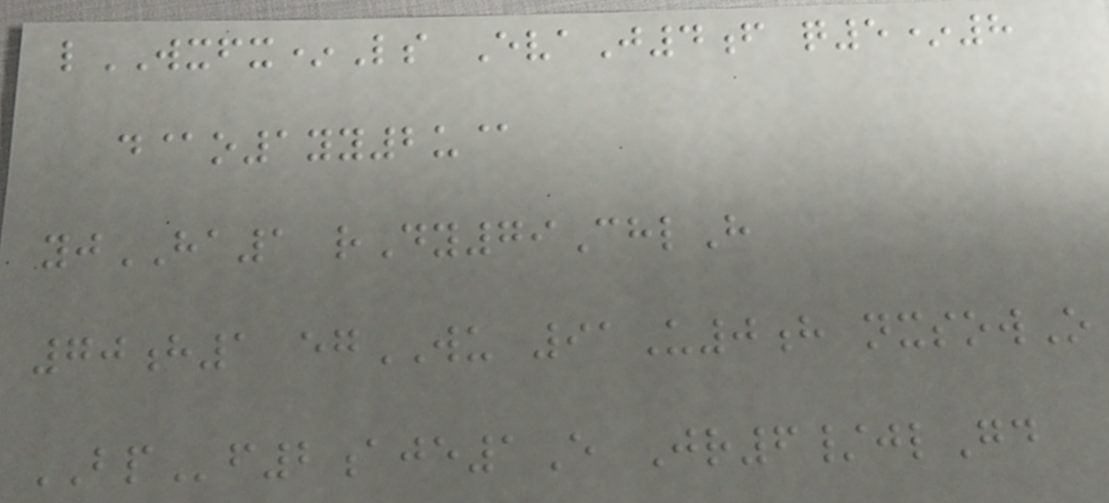lWXFX*Ls EvaJ4f q5*8
d@o1yy2u@
yjHA1 rDy79ChlH
70h1 egWU 91U0h nxsowO
BPf2aje1E Jr6/jlGd
